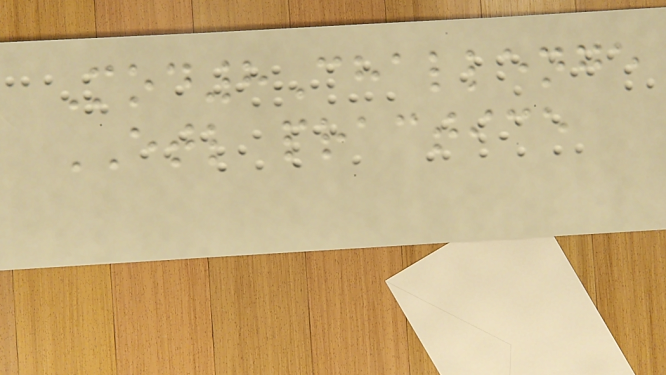Mod8Challenge
ETL practice
